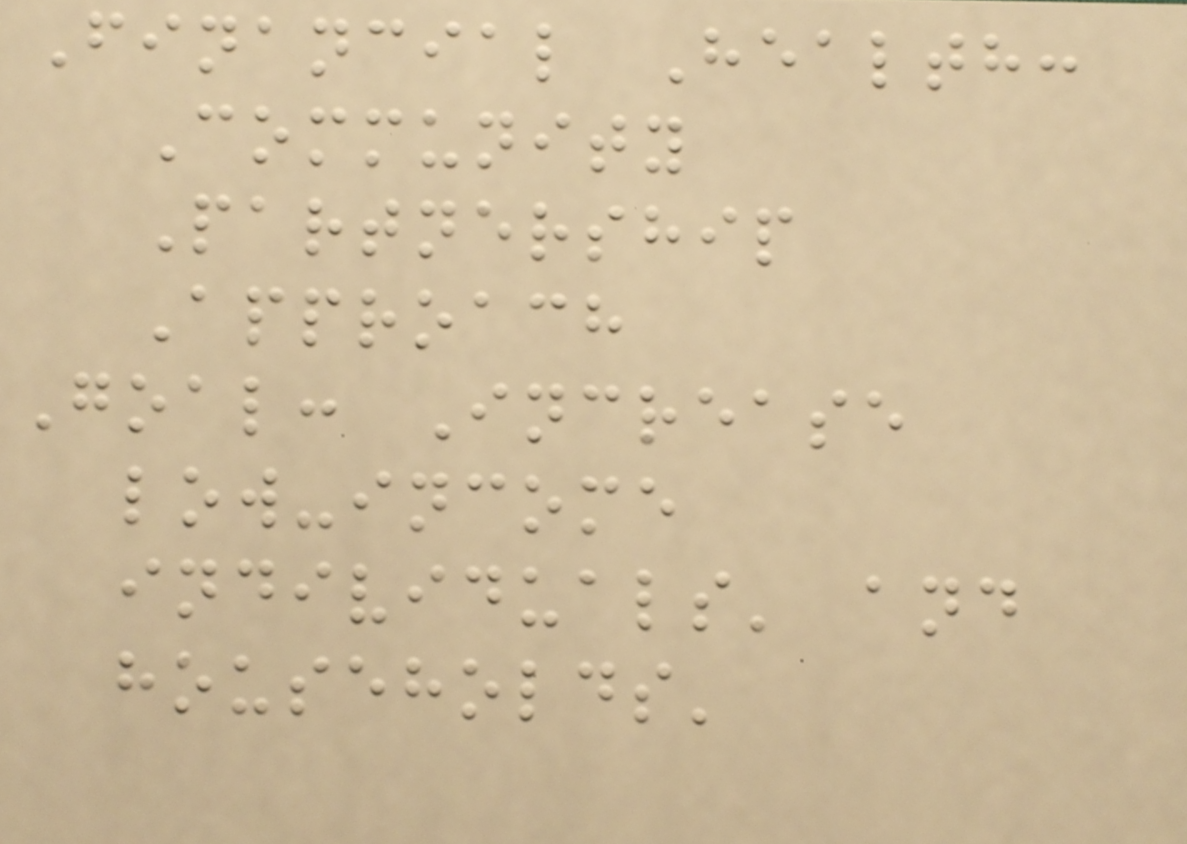Financial Health:
Community
Partnership
Approach
Goal: Increase
low-income
individuals' and
households'
